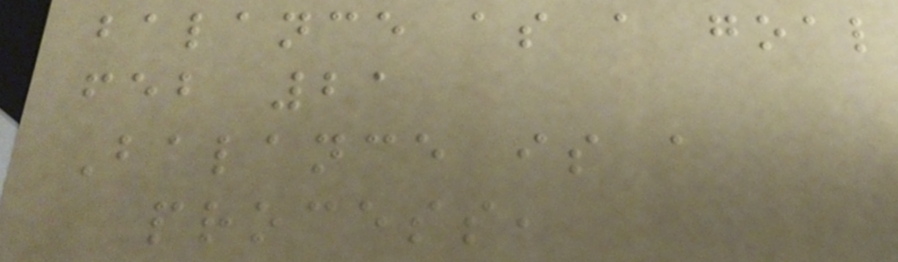balance as a goal
feb 21
Balance is a
process,
